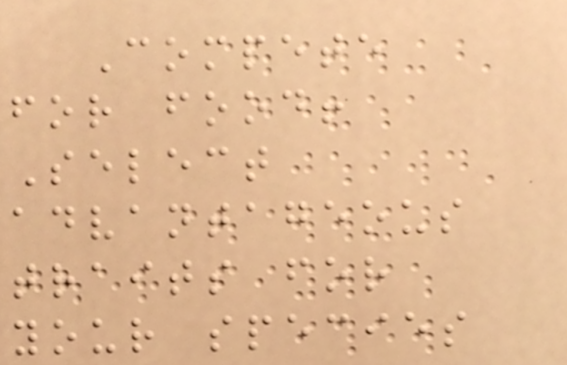Compete
for food!
Select
advantageous
traits for
your species
